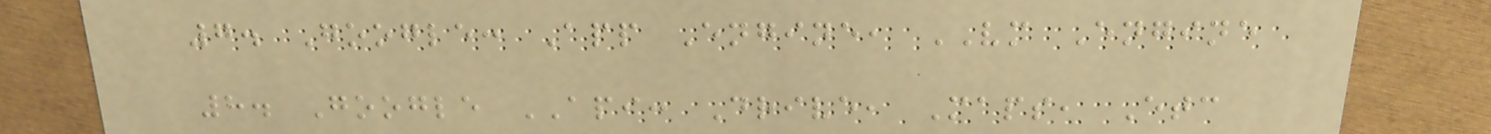7. Google: App Engine, VM Engine
8. Google API: Drive, Maps, Etc
